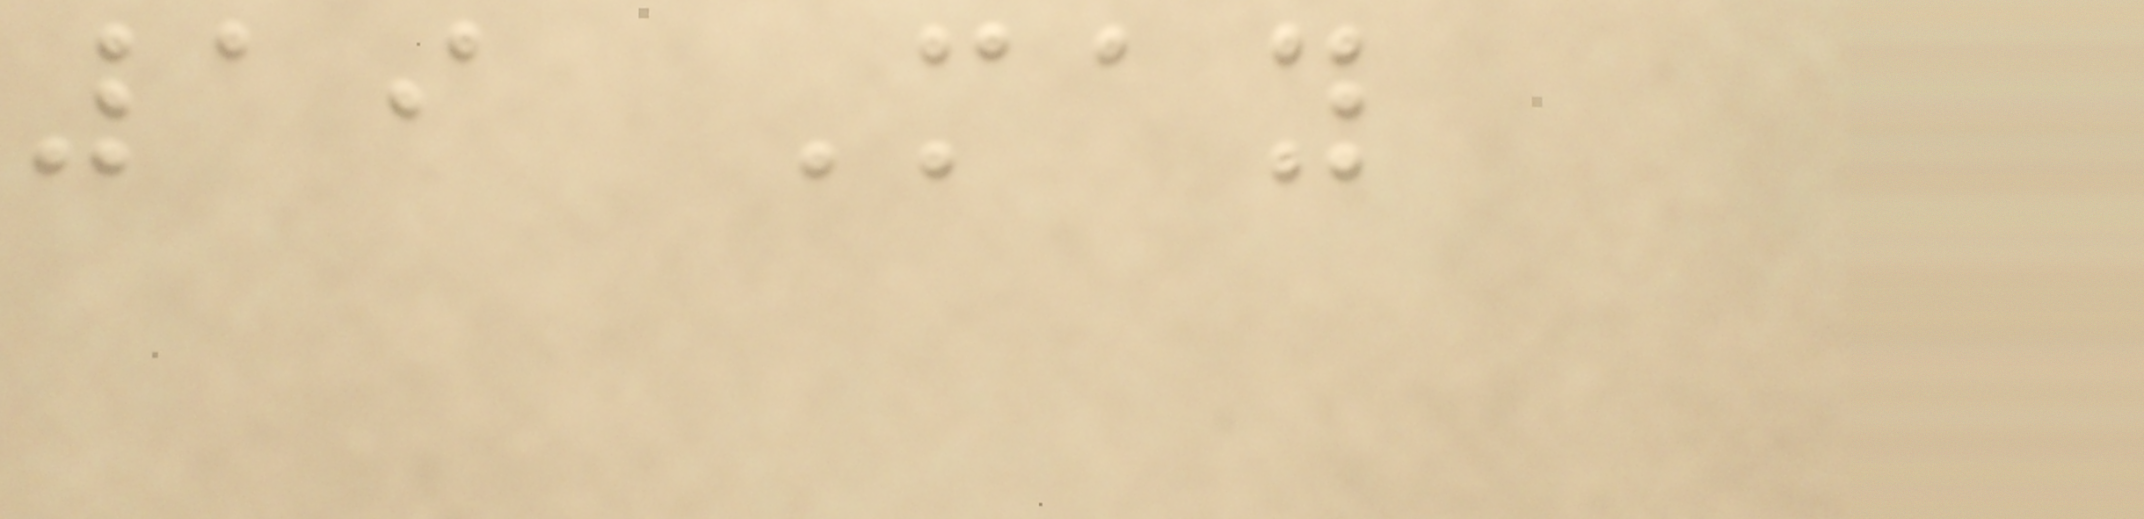19 May
